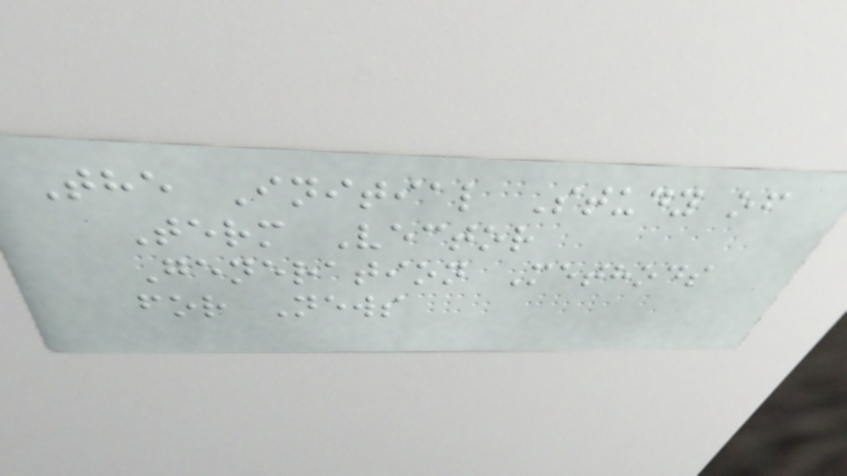The Initial Study of
Term Vector
Generation Methods
for News
